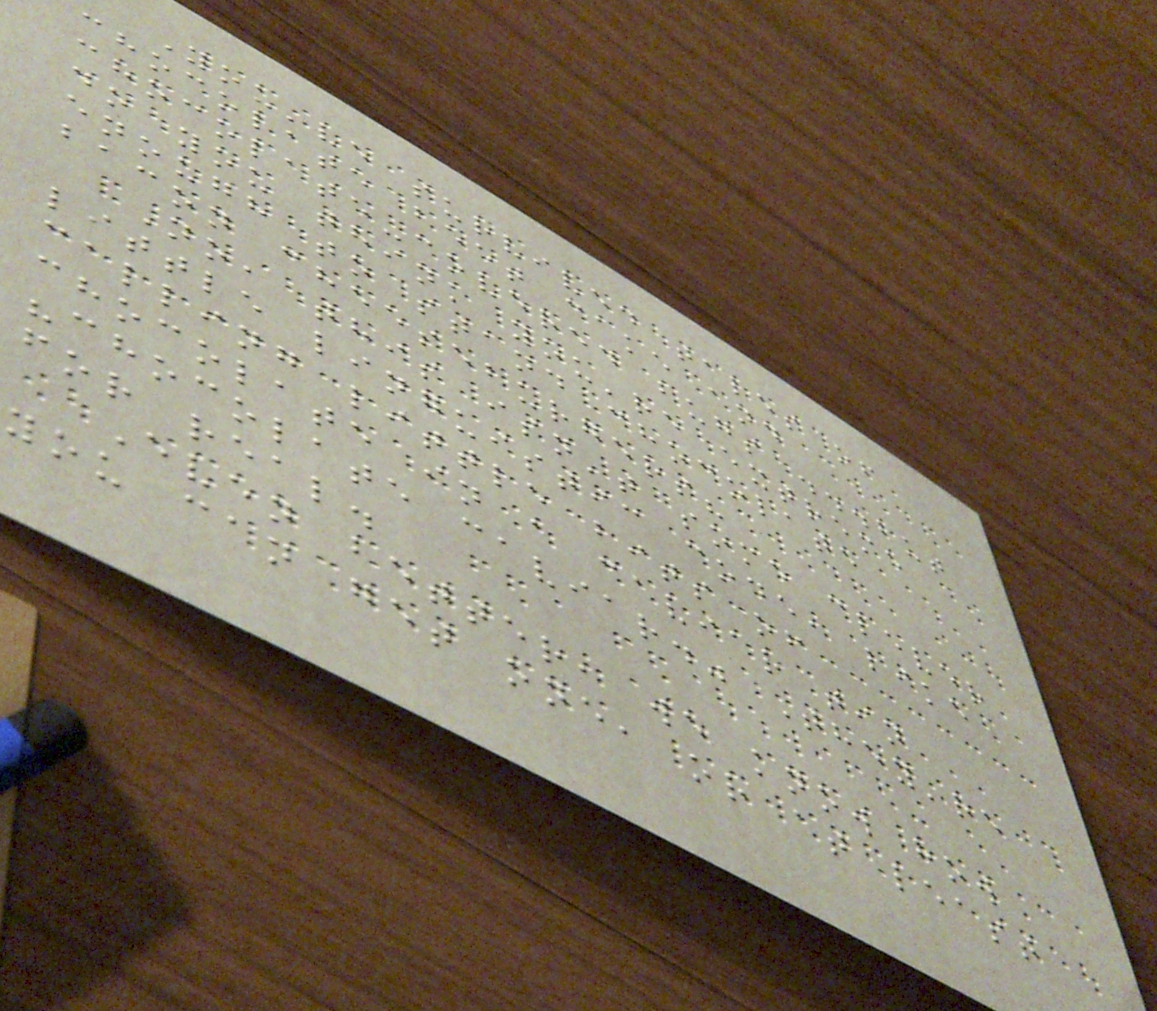You've survived tales of
chocolate beet cake and
chocolate-covered bugs ...but
do you think you're extreme
enough to stand chocolate
bacon cheeseburgers?
No, this isn't some clever
little linguistic code, like
calling little bits of
chocolate in a caviar tin
"chocolate caviar." They're
for real.
Even better, we know how
you can get one, or at least
